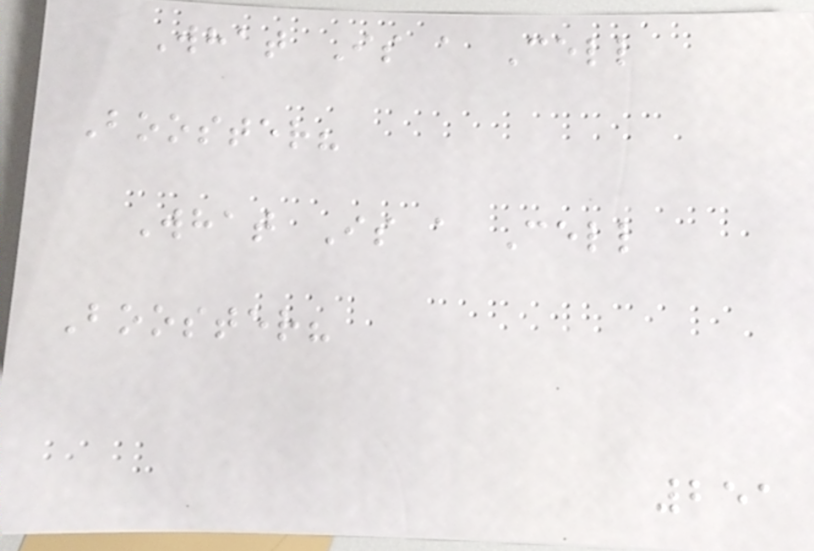What Is a Cell
Booster?
What Is a Cell
Booster?
251
